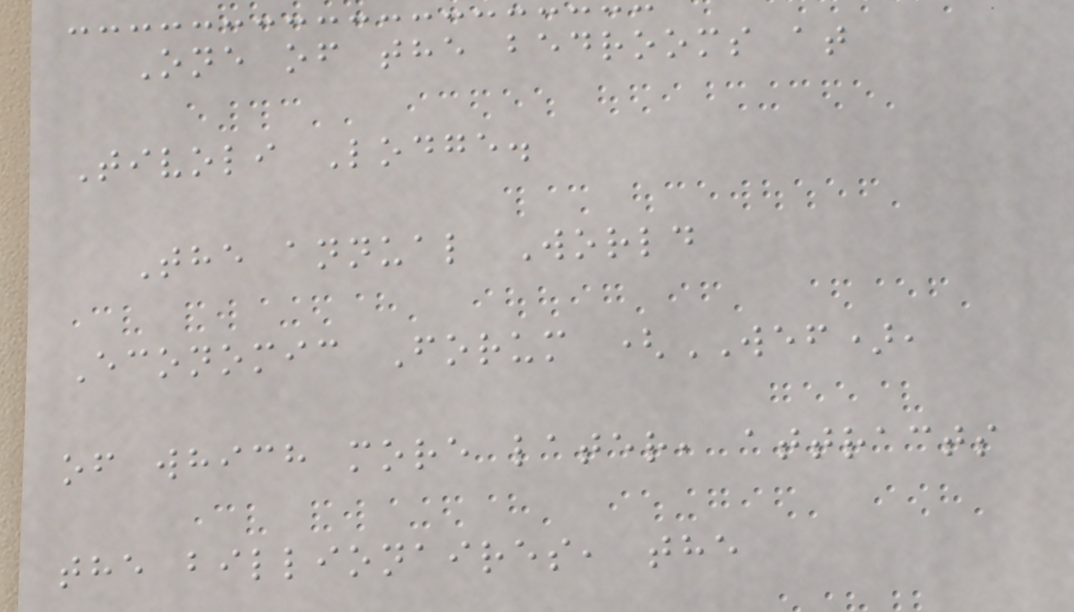One of the bedrooms at
Tivoli Lodge.
The annual World
Economic Forum (WEF),
of which more later, attracts
the billionaires, the
